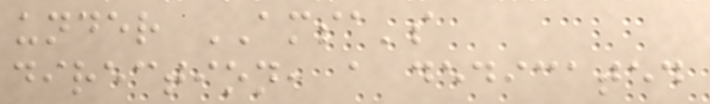under AMSA's
direction, a dedicated
